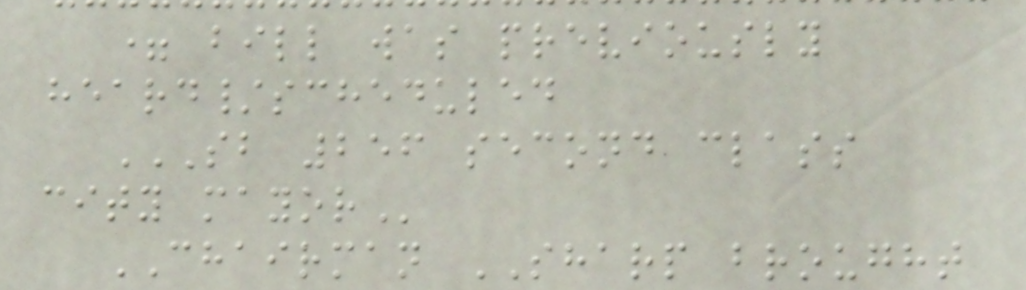= bill was previously
heard/scheduled
SB 256 SECOND CLASS
CITY MAYOR
CHAIRMAN SHARP brought
